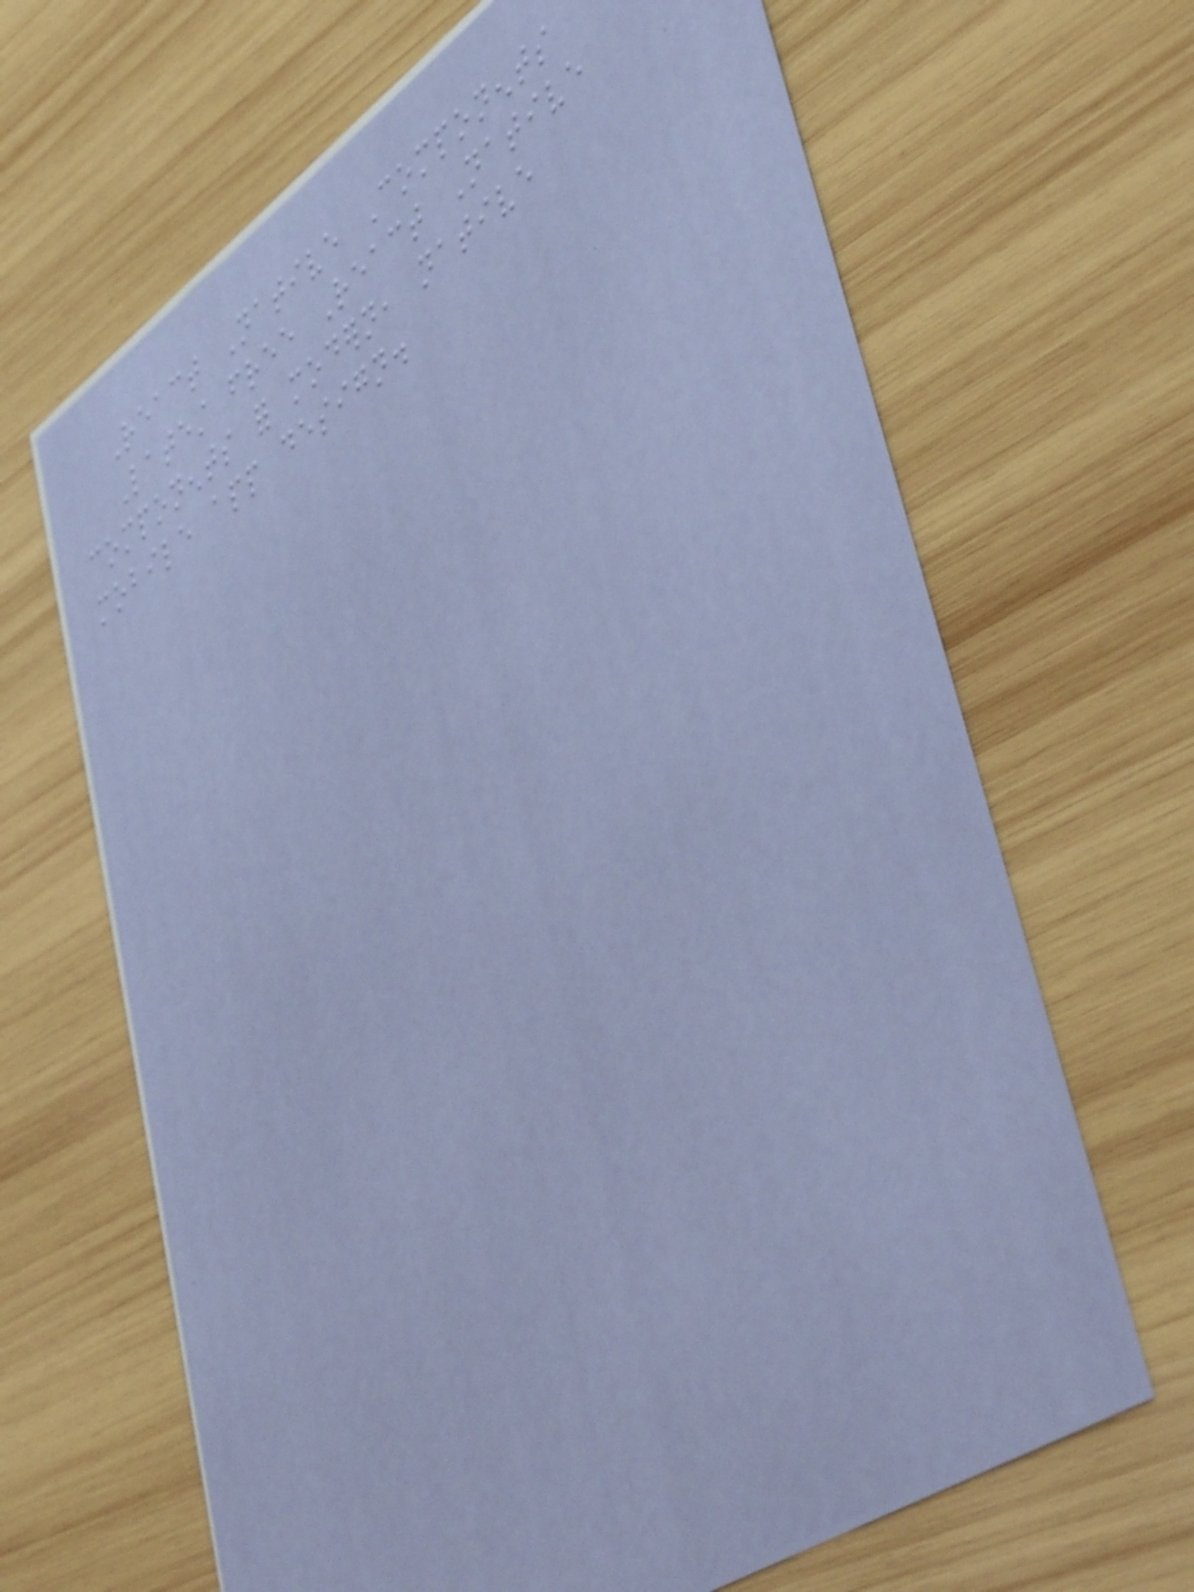React Native Components
Latest free React Native
components for modern, native
mobile app design.
